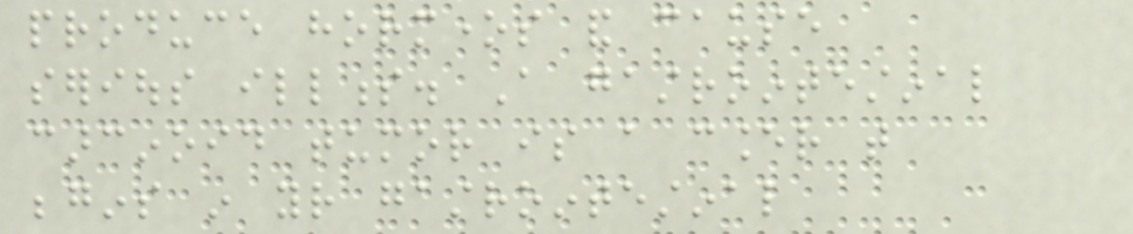produce hormones and cause
serious illness. A gastrointestinal
carcinoid tumor is a cancer that
begins in your gastrointestinal
